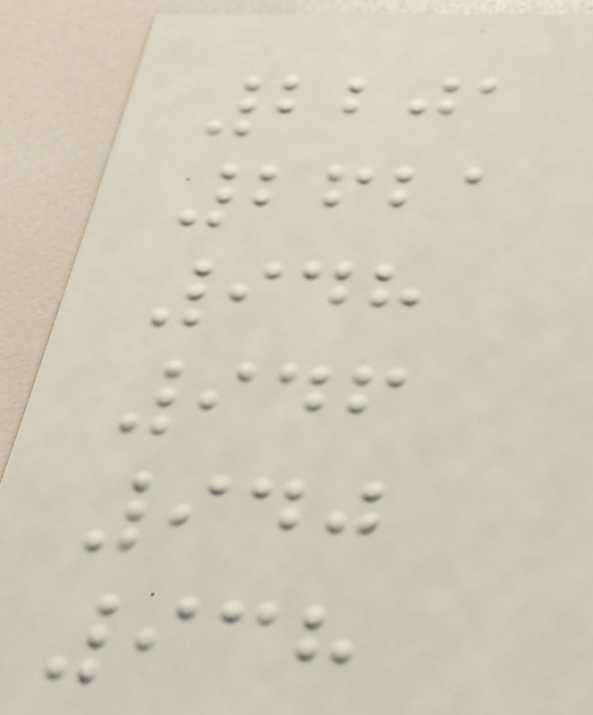2201
2621
948
946
940
938
